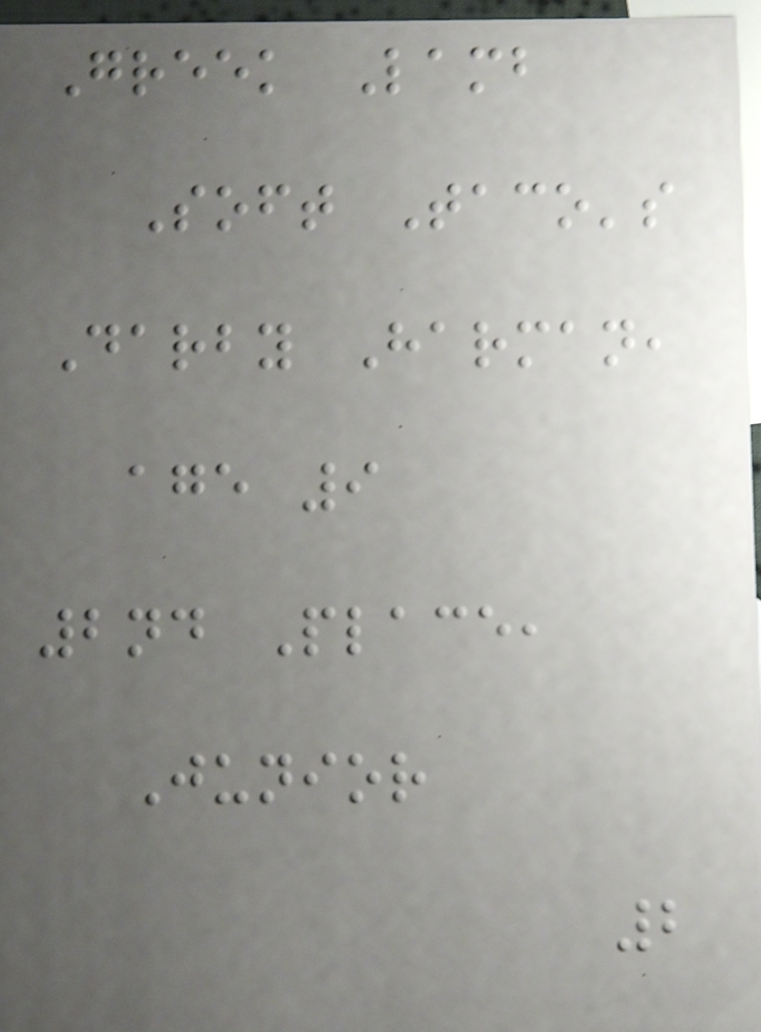Greek Lamb
Soft Taco's
Darby Harman,
age 9
2nd Place,
Junior
2
